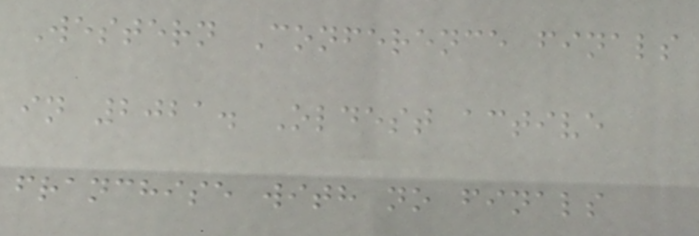Western Conference finals
in 2021. Oldest active
franchise with no finals
